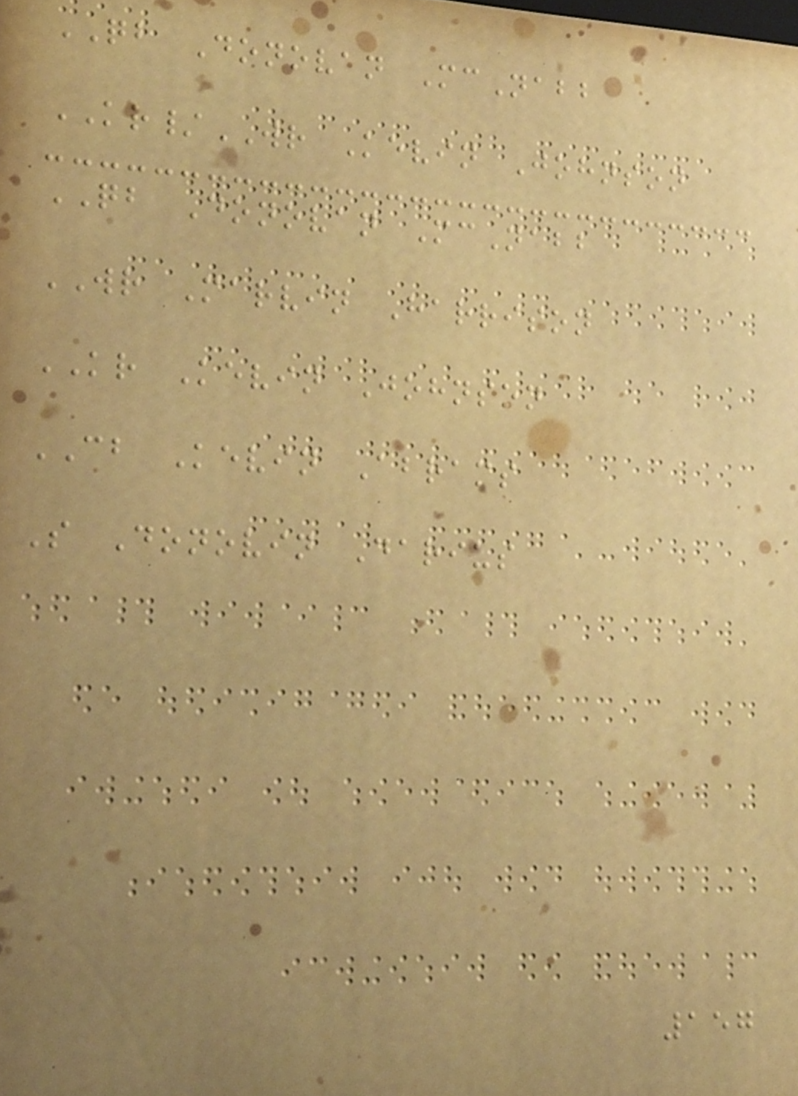QB Donovan McNabb
KR/WR Kevin Johnson
QB Donovan McNabb
WR Marvin Harrison
KR Kevin Johnson
CB Kevin Abrams
S Donovin Darius
157
